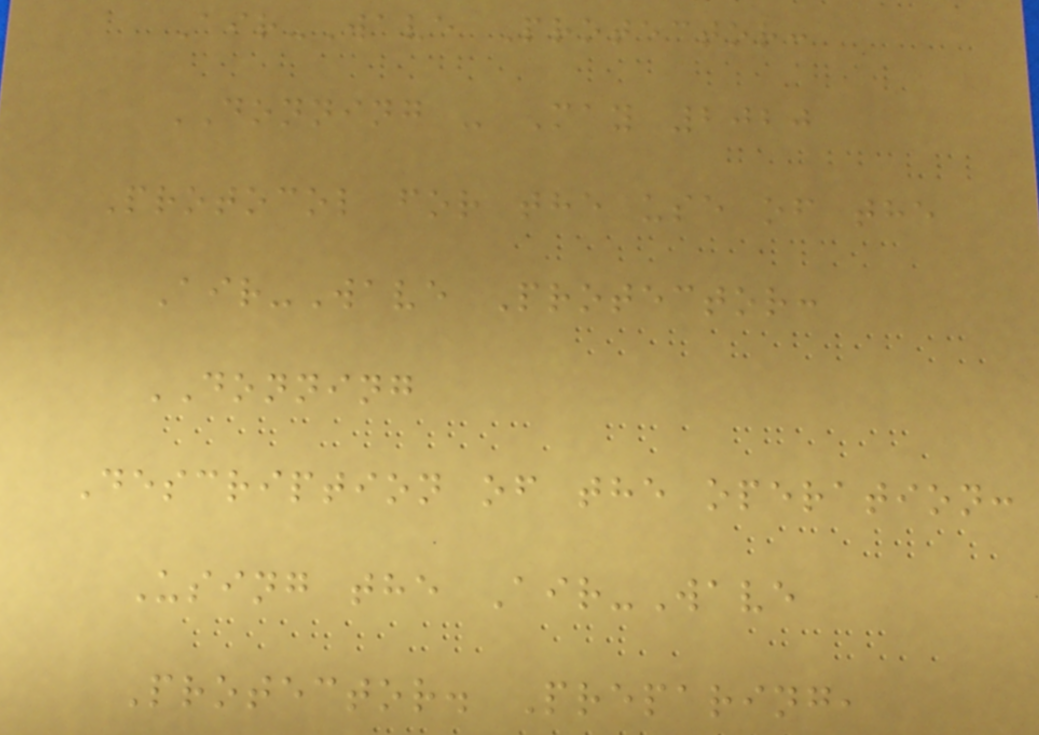Air-Wave Protector:
DONNING - May 2020
Protocol for the use of the
Air-Wave Protector:
DONNING
Description of the operation:
Using the Air-Wave
Protector. Preparing,
